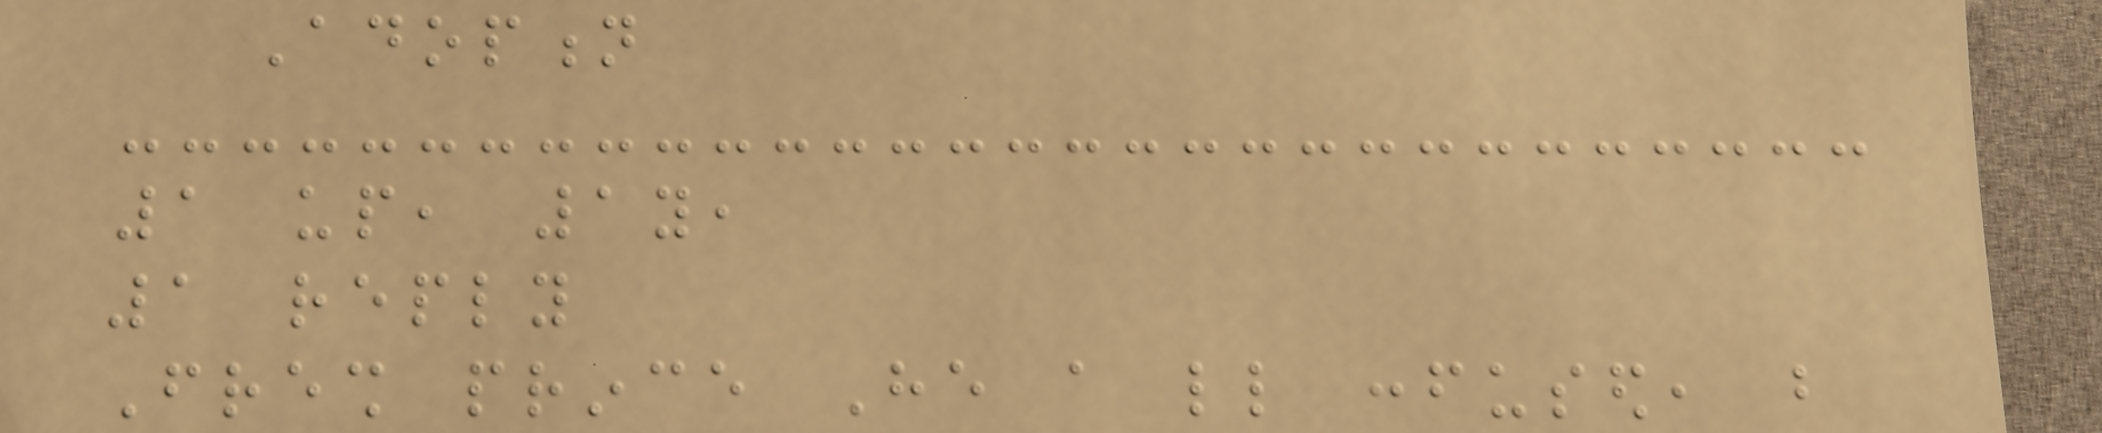Adoption
1 up, 1y,
1 reply
Fresh prince He a little confused, but
